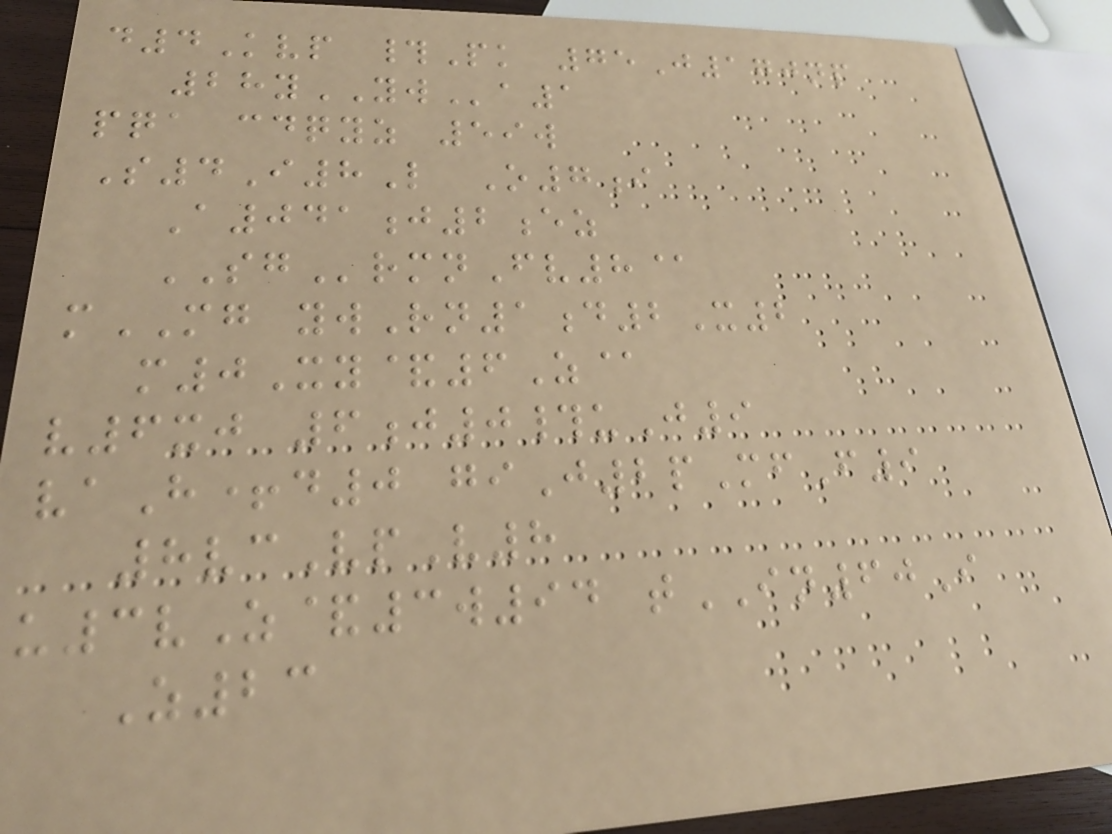d4Kvp #Pk 75J170np
28yYWa1
pqa cdqyz 59w
S4I8L O7i
A041j2ez
SGrmnFv8@
mMG ywRn1d2X2
m0Xy&6Z@
v6xj 6j0#uJ9
vaH+d0 giJ2pMfF9
8vcVpV8
u3vZ&3w94 tIN60I
Z23
